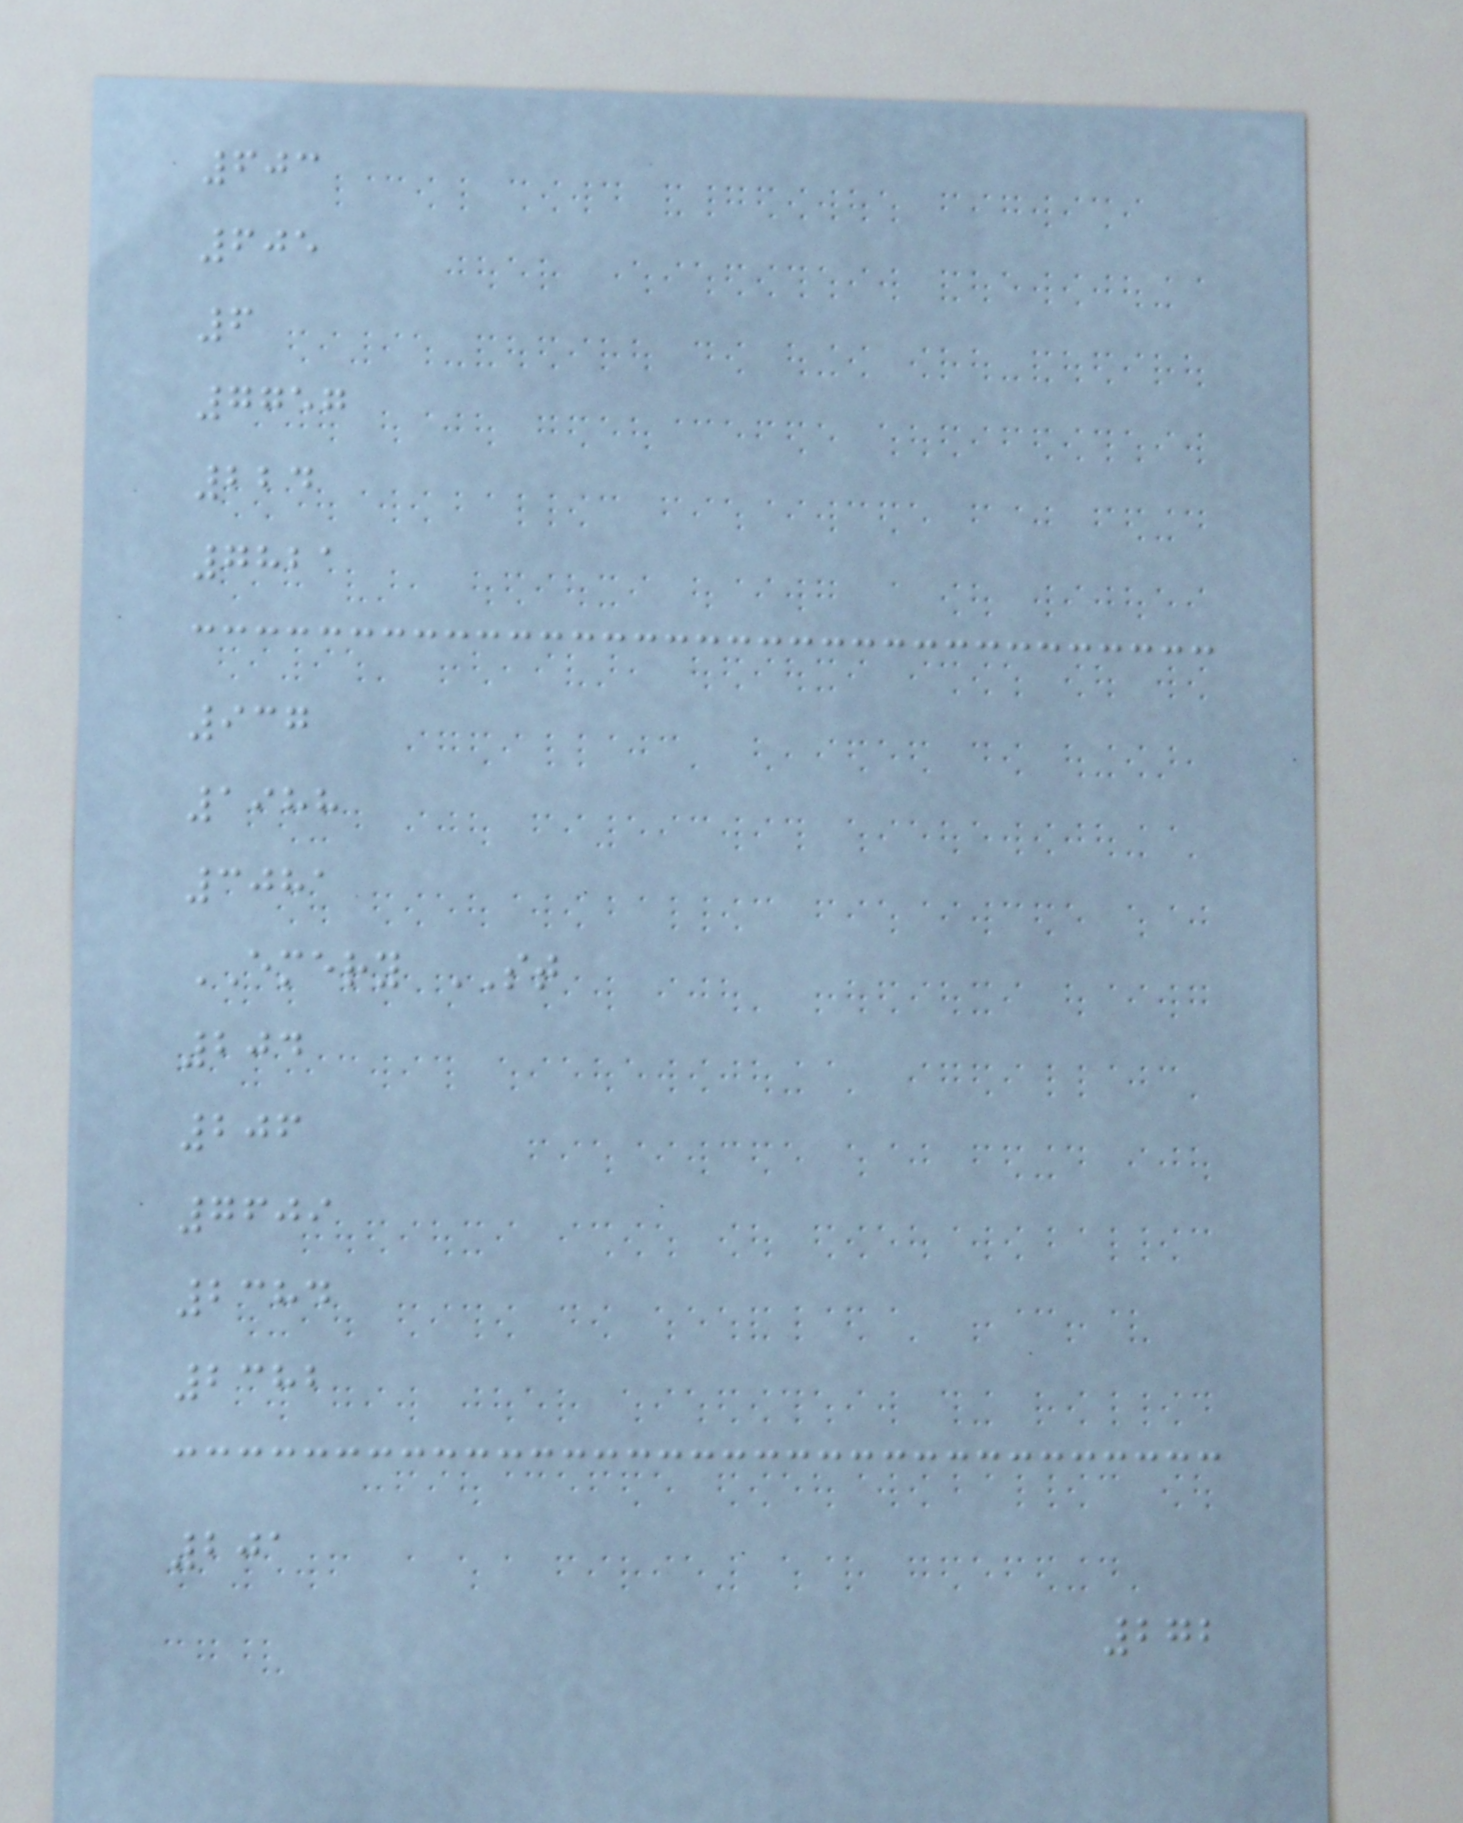603
605
6
7757
224
7821
937
1988
3081
EMERY ST
204
206
7609
2384
2382
201
272
